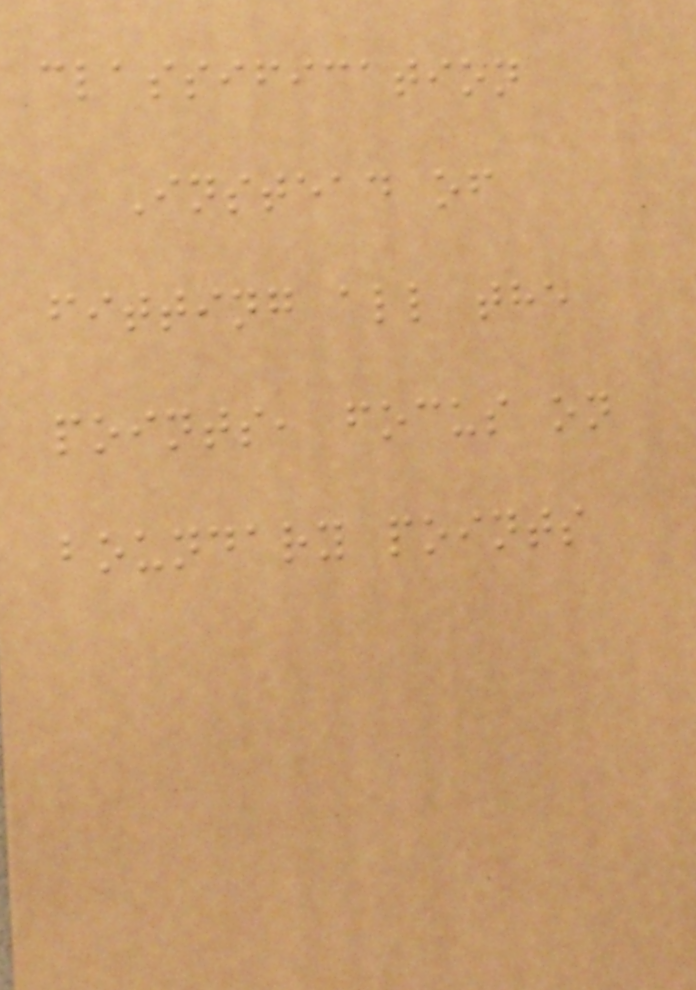classification
Instead of
fitting all the
points, focus on
boundary points
